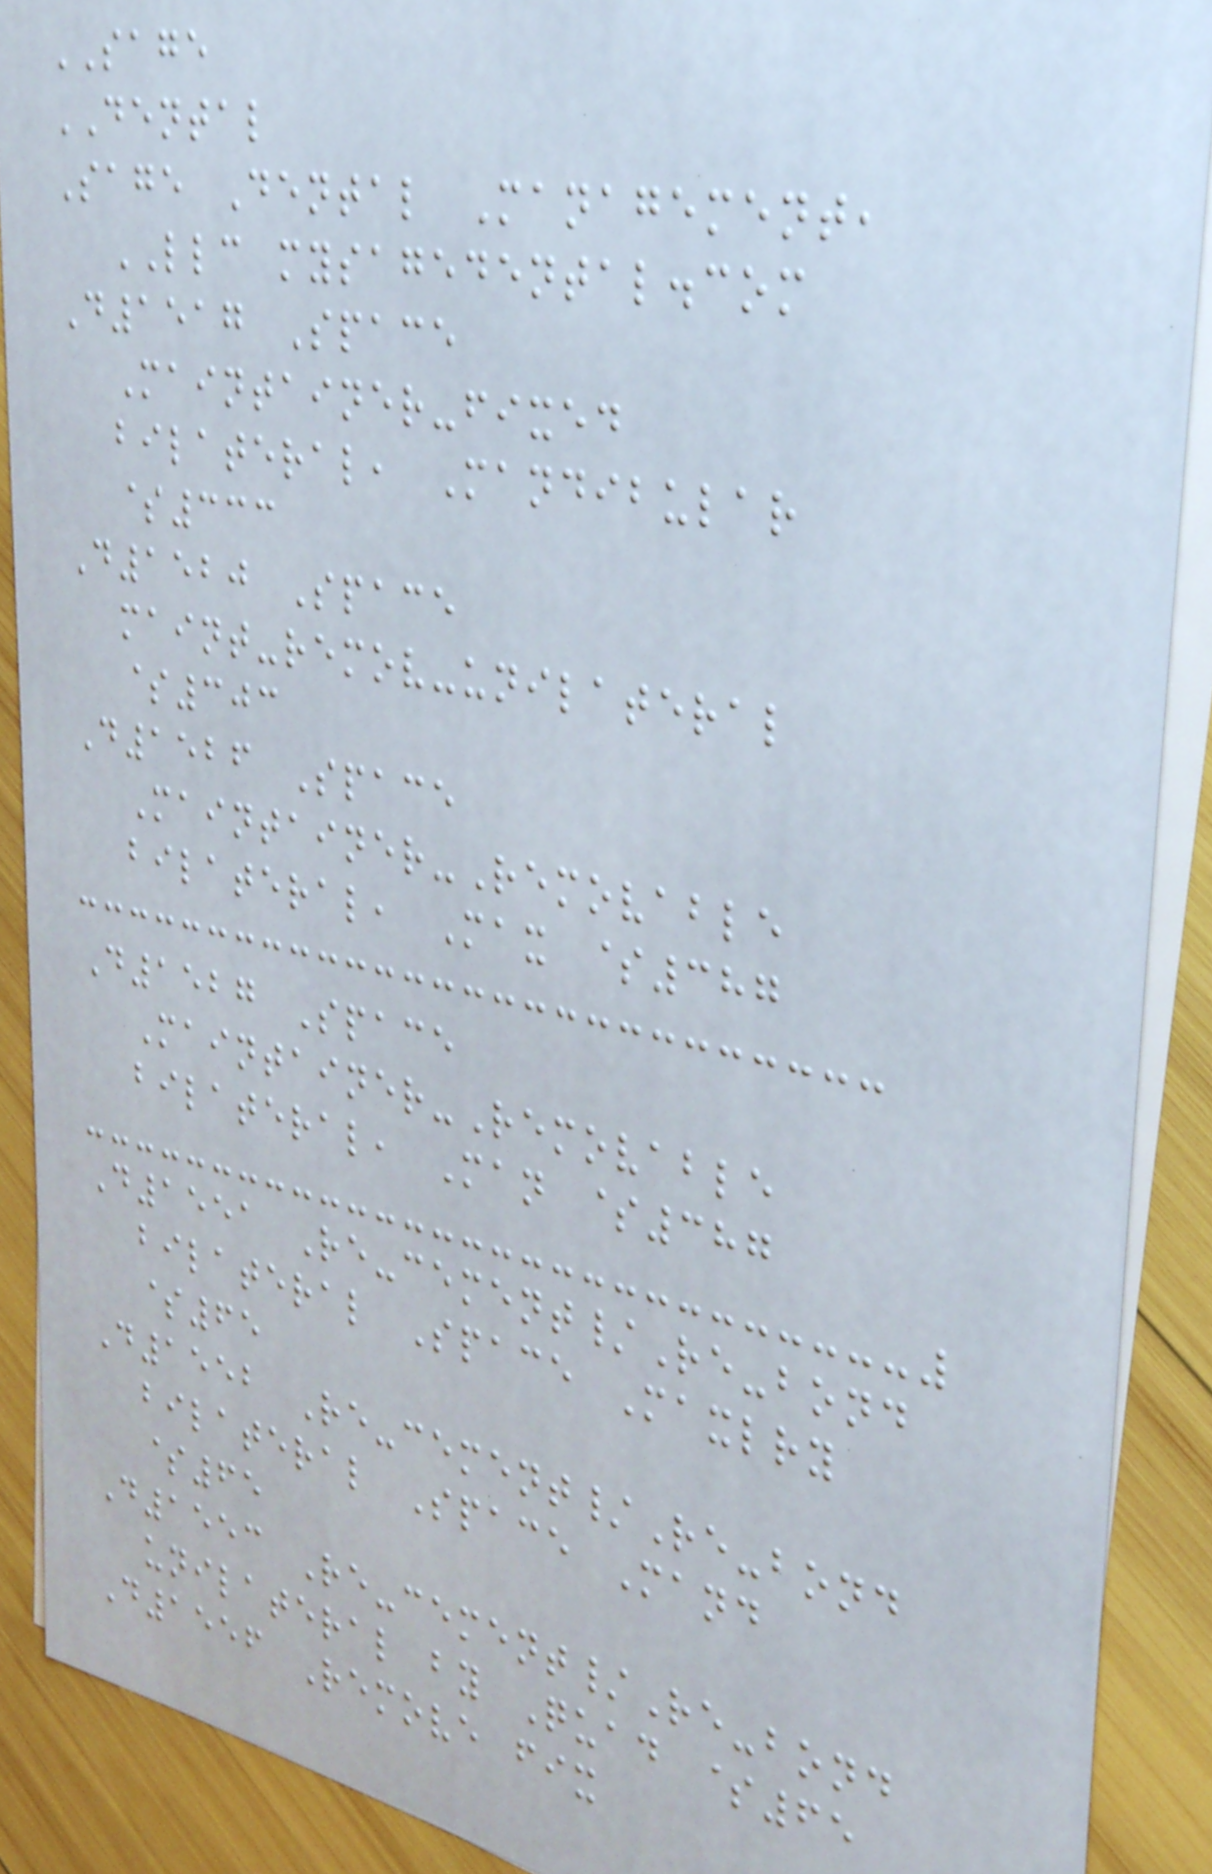SAGE
DENTAL
Sage Dental Management,
LLC mysagedental.com
D1517 Space
Maintainer-fixed
bilateral, Mandibular
$333
D1520 Space
maint-remov-unilateral
$303
D1526 Space
Maintainer-Removable
bilateral, Max $387
D1527 Space
Maintainer-Removable
bilateral, Man $387
D1551 Re-cement/Re-bond
bilateral Space Maxlry
$65
D1552 Re-cement/Re-bond
bilateral Space Mand
$65
D1553 Re-cement/Re-bond
unilateral by Quad $65
D1556 Remove fix
